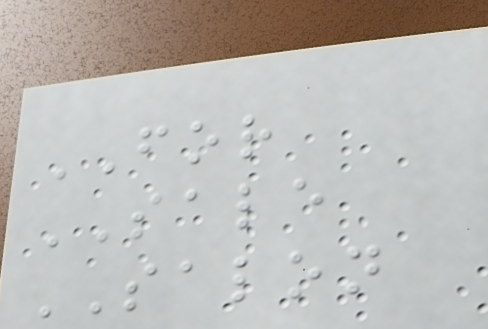FOR
SALE
SALON
